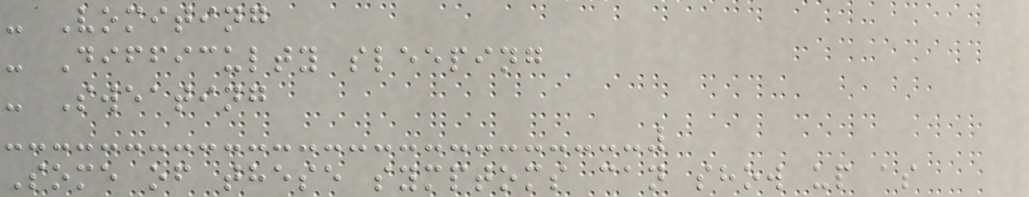- Vomiting
- Difficulty sleeping
- Sweating
Some of these symptoms can show up as
